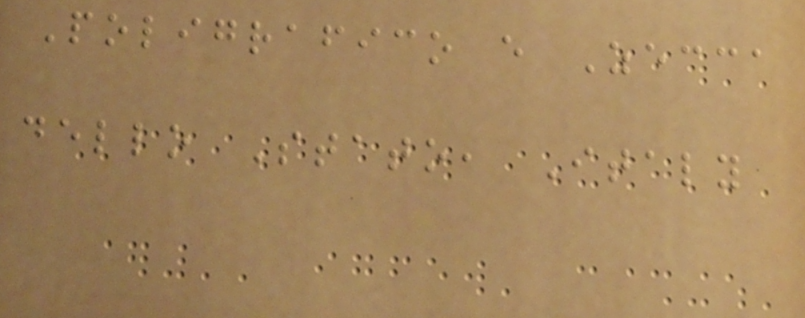Poligrafico e Zecca
dello Stato, Italy
